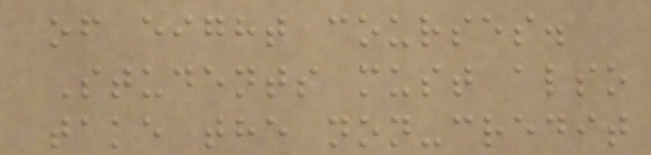of eight courses.
Students must also
take the non-credit
